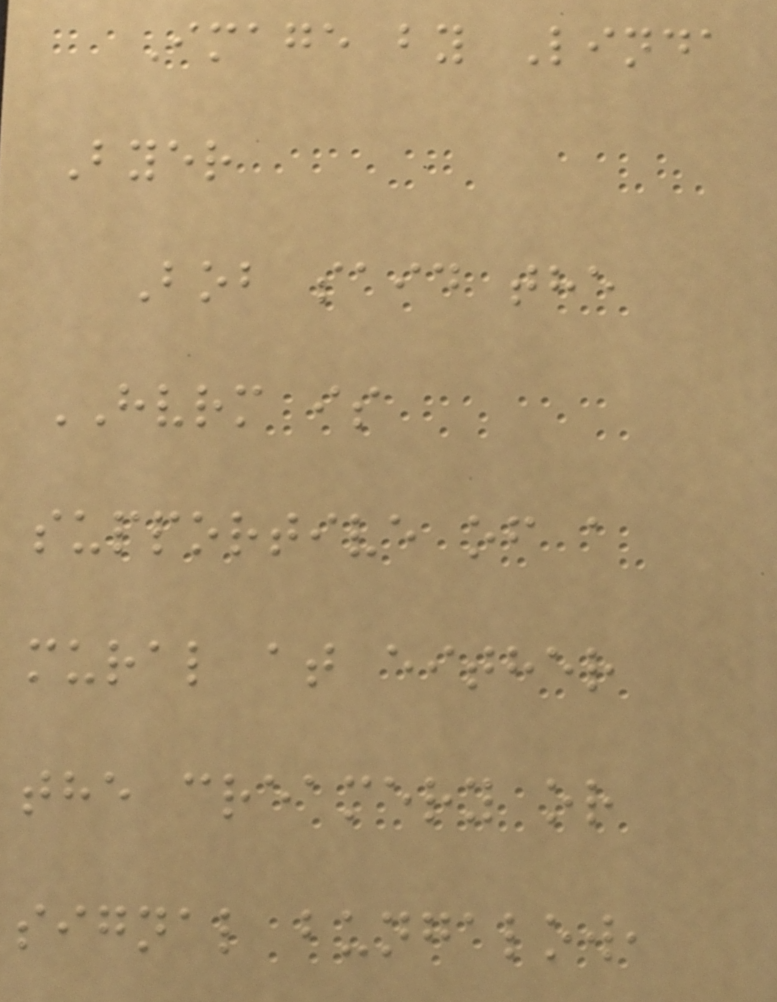Image by Linda
Byer
Bob said the
HVRM is
supportive of a
mural at either
the creamery or
signal bungalow,
